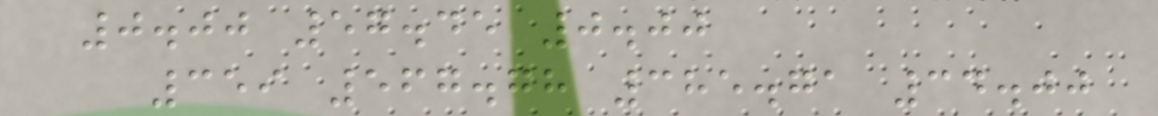0.00 57.45 0.00
359 567.78 385.71 34.00
